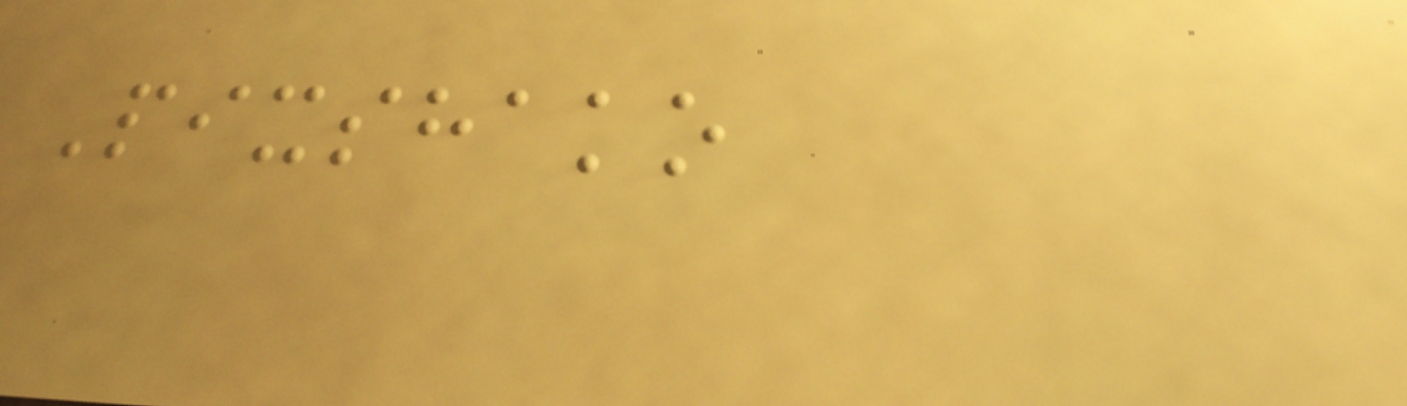Pixshako
